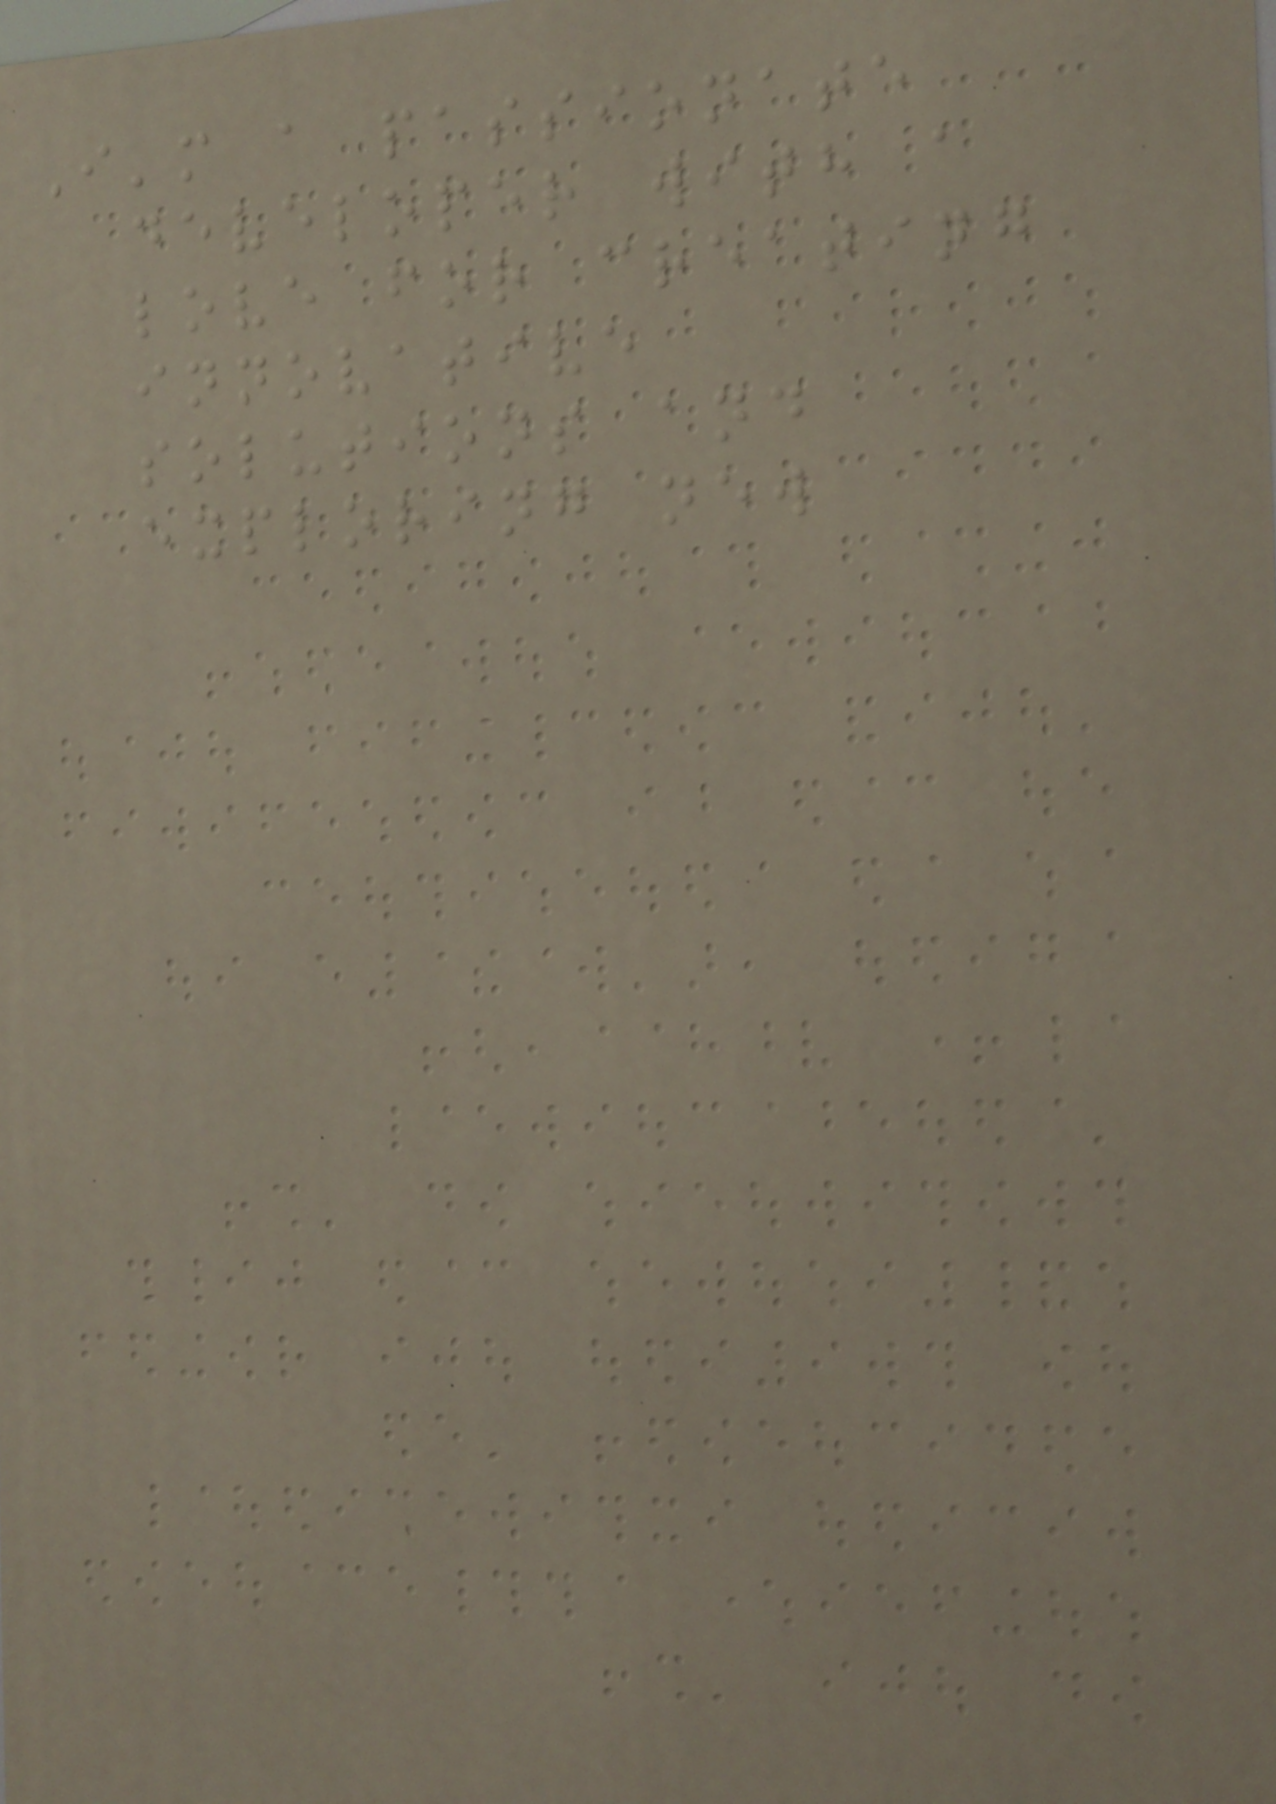I'm a passionate
developer with a
love for creating
innovative
solutions and
exploring new
